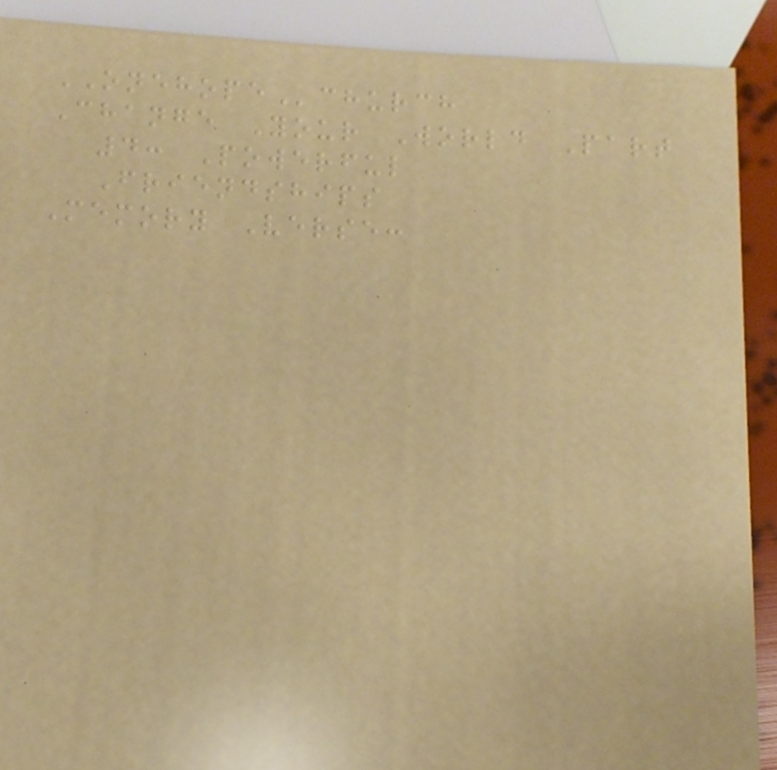ONEHOPEchurch
Change Your World Part
4: Powerful
Friendships
Memory Verse:
